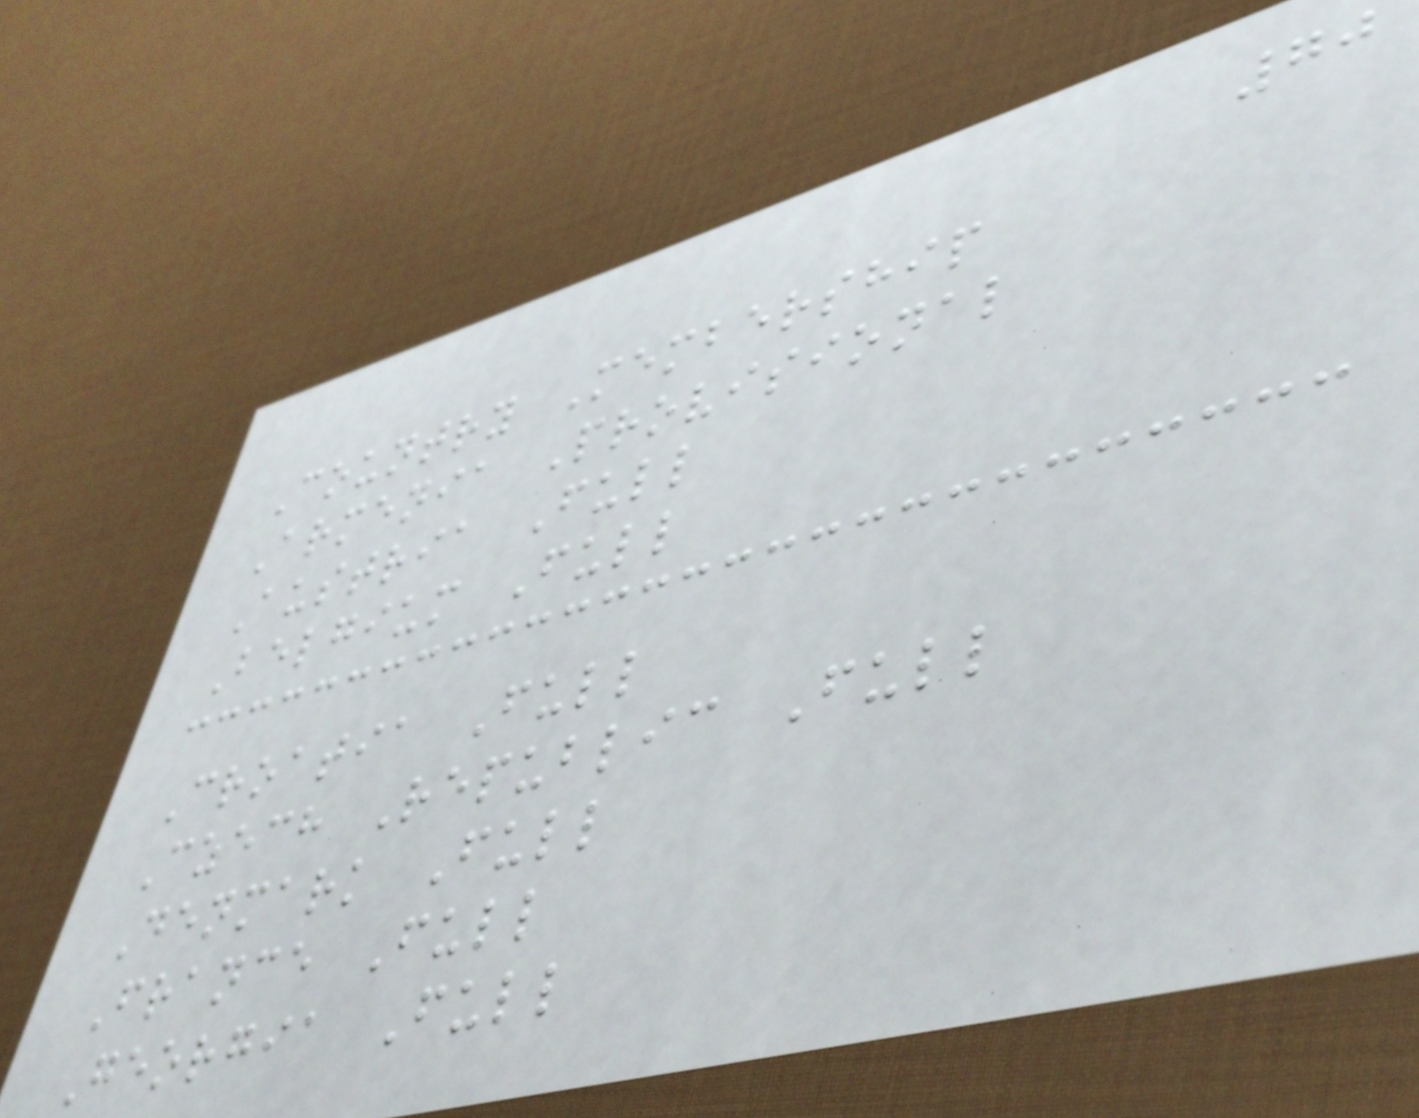70
Country Membership
Armenia Provisional
Austria Full
Belgium Full
Croatia Full
Czech Republic Full
Denmark Full
France Full
Georgia Full
